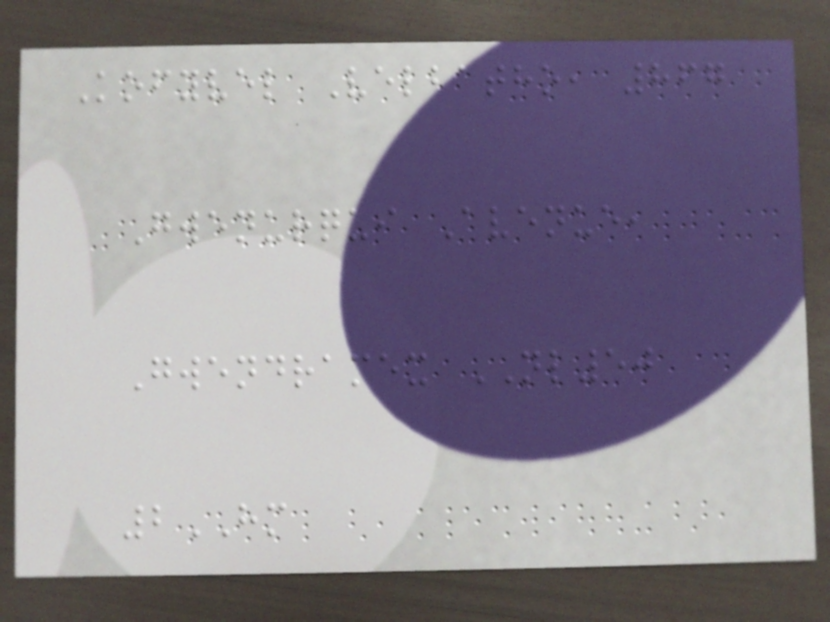Kofyvel Velbatho, 867
Gwenurqui Avenue,
Gwendramex NL50
2HM
